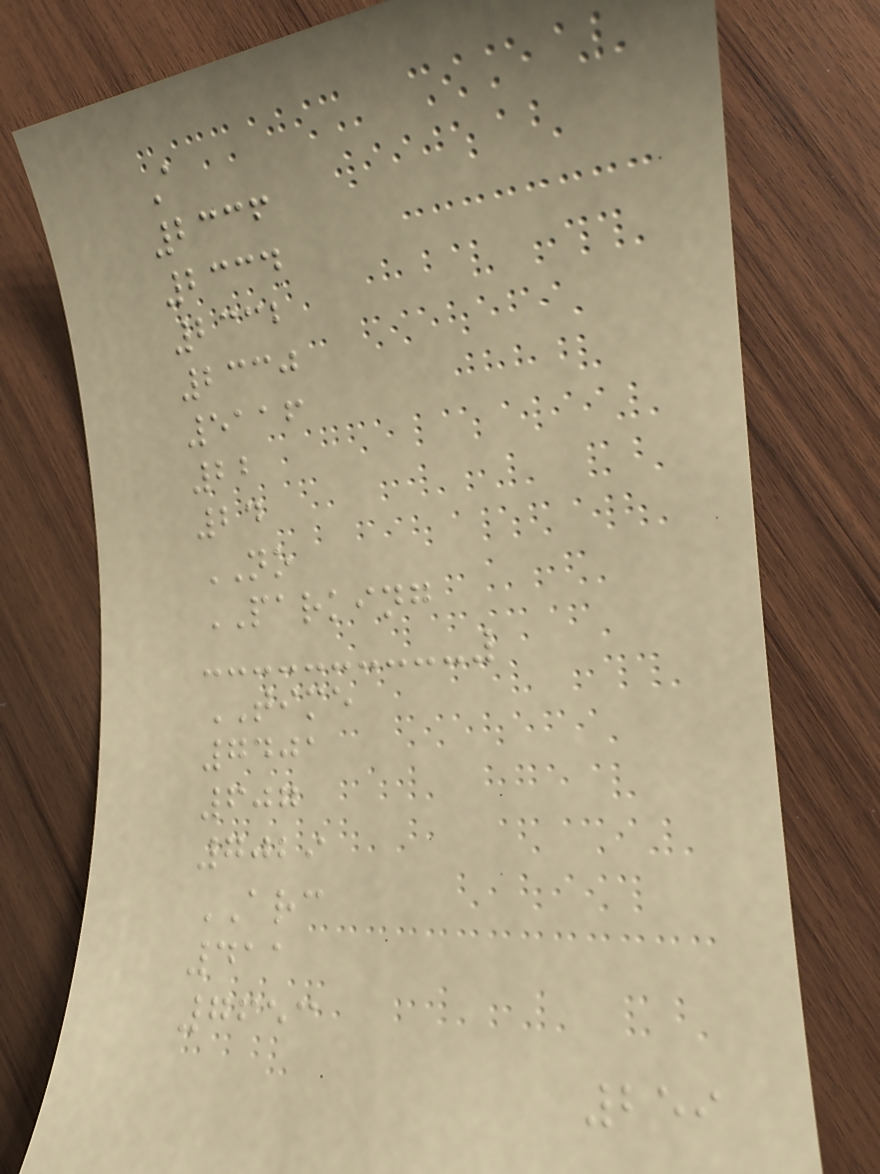A
2336
2334
2332
2330
5116
22
24
NO
PARKING
TIME
7401
607
7029
ARC
411
7653
259
